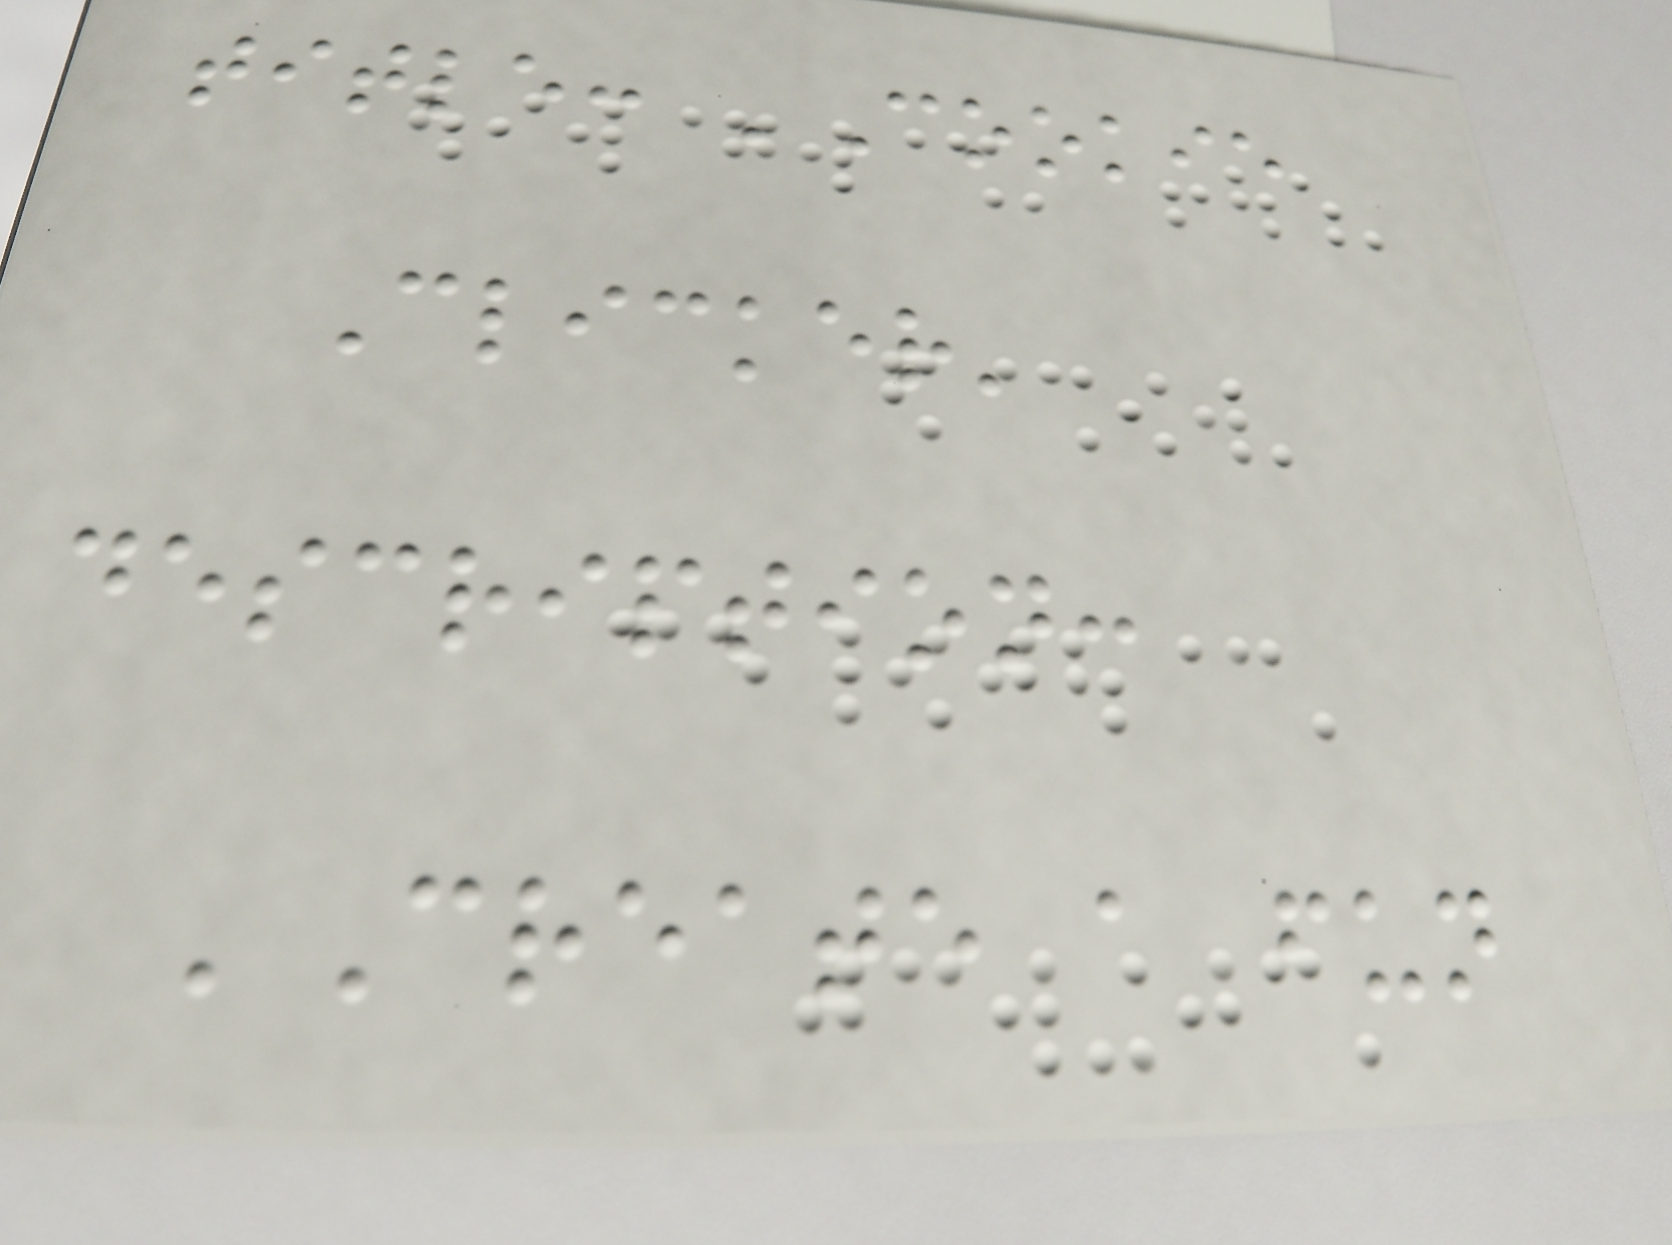title: 'Cookie
Clicker'
description:
'Create a fun
